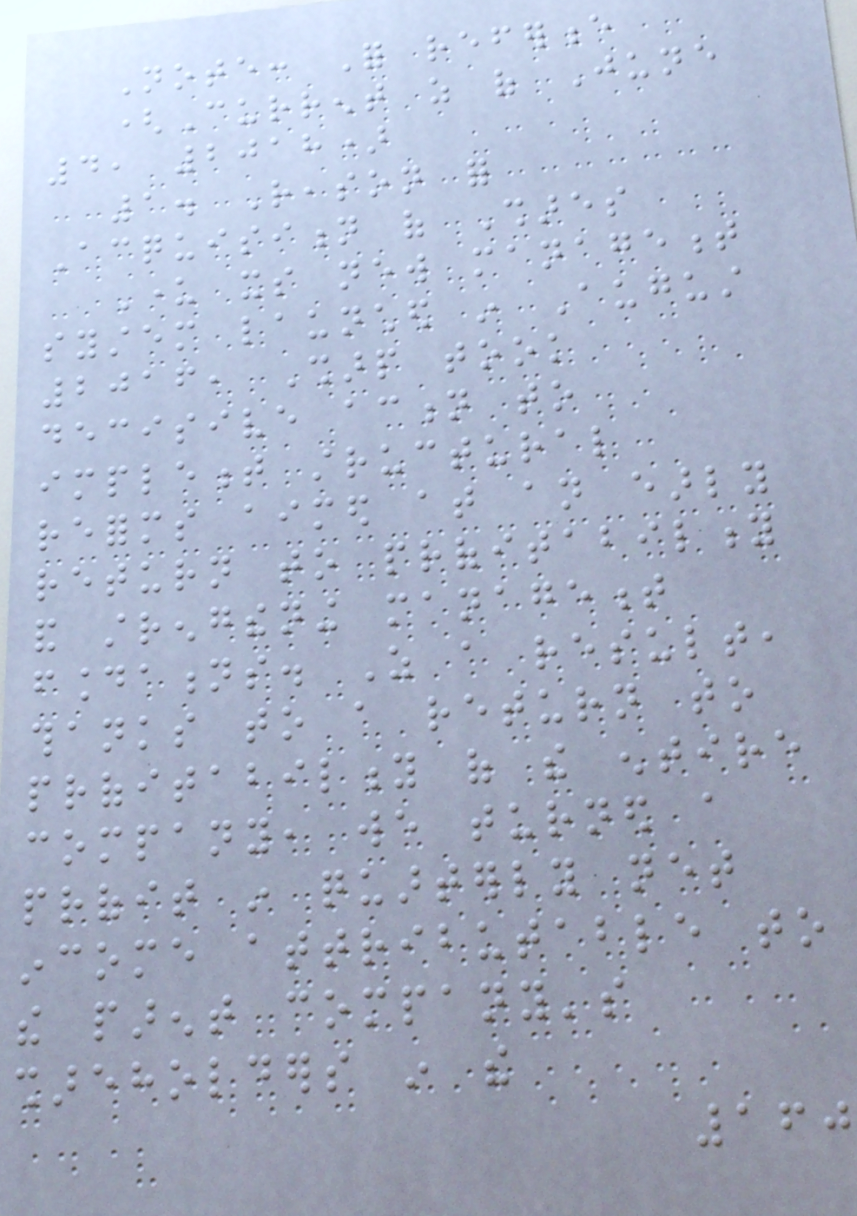Note: For reference
(Current as of June
4, 2018)
1. Reason for
Acquisition of Shares
Under its new management
system launched in August
2016, Sharp took
decisive action to
implement structural
reforms aimed at an early
return to profitability
and strengthening management
foundations. As a result,
thanks to a return to
profitability of the entire
company, we turned a
profit in quarterly net
income attributable to
the parent company's
shareholders in the
160
